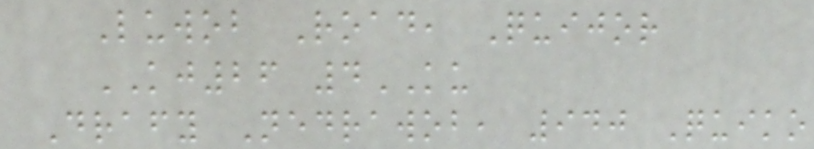Luwob Road, Quijor
KJ26 4KU
Drafy Nedrawob, 940 Quiko
